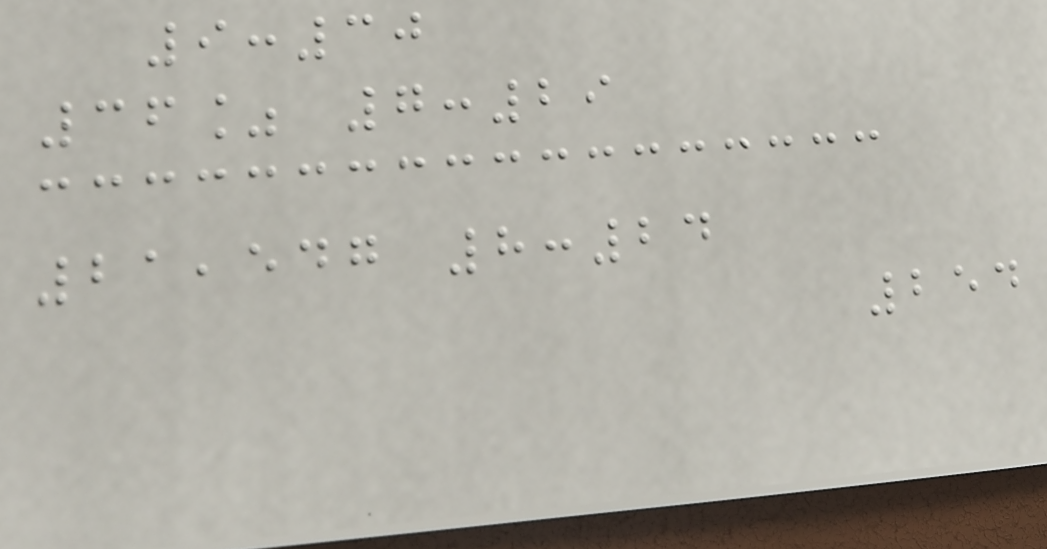9:30
36% 7:29
21,547 8:24
254
